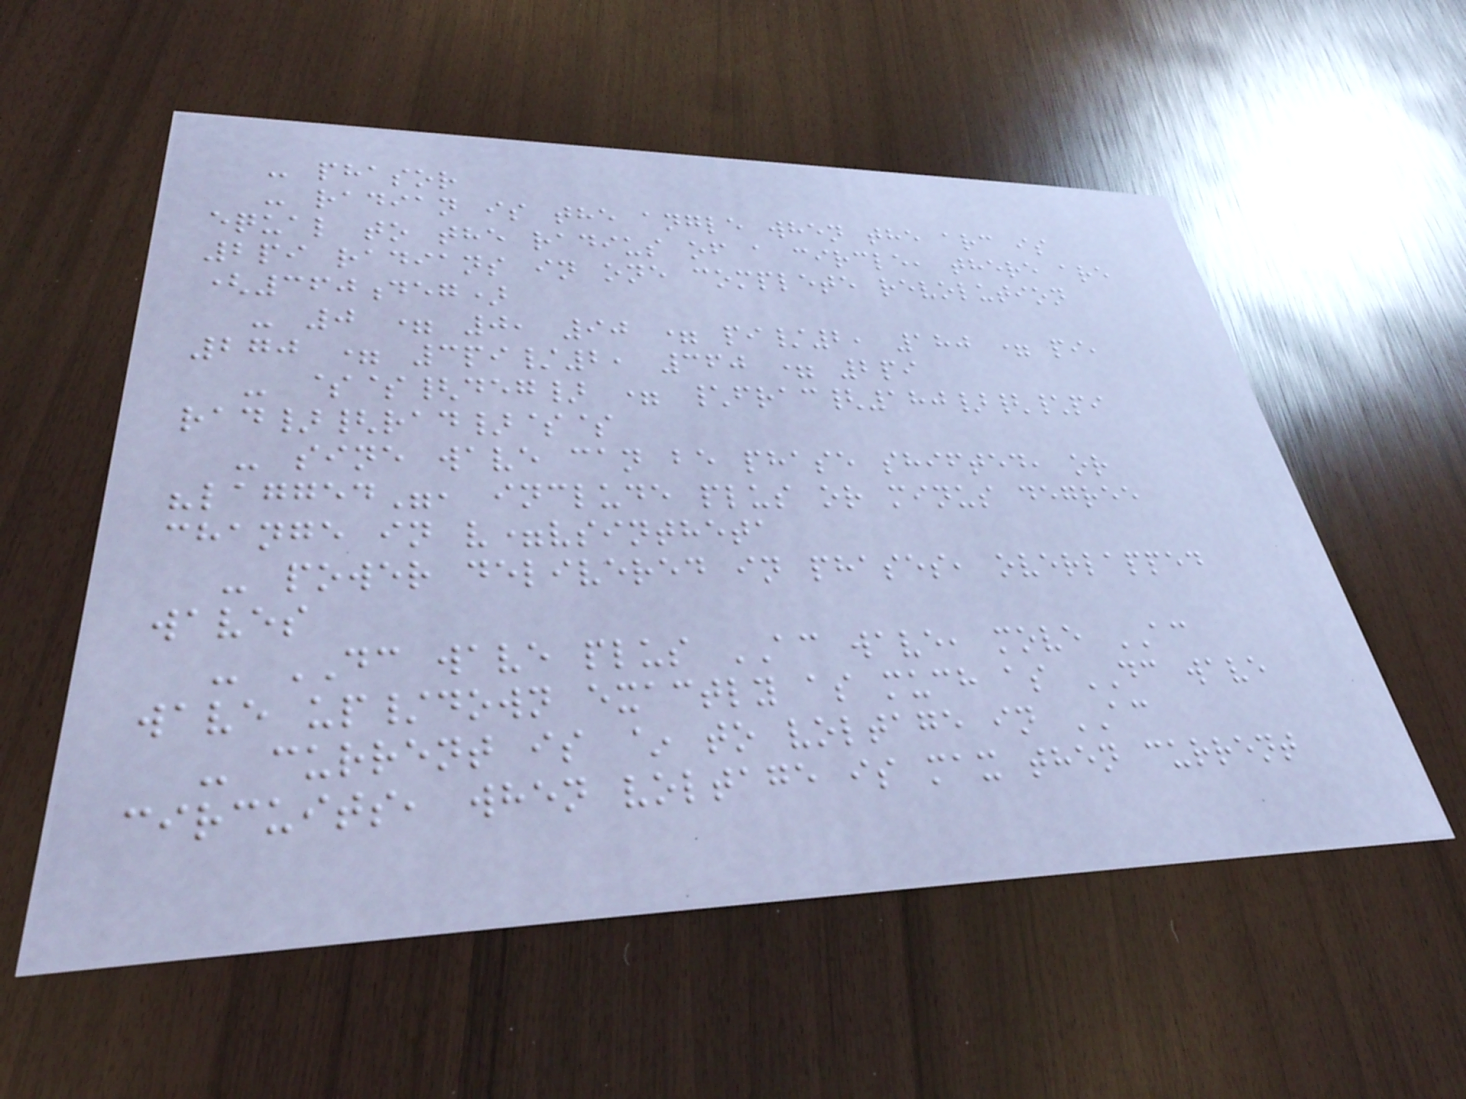- phasor
- radian is the angle when the arc is
equal to the radius of a circle, there are
2pi radians in one complete revolution
(360deg)
- 0 = 0, 90 = pi/2, 180 = pi,
270 = 3pi/2, 360 = 2pi
- $${deg} = \frac{180}{\pi
rad}{rad}$$
- sine wave can be phase shifted, or
"lagged", include plus or minus degree
change in v=vsintheta
- power delivered in phases, overlapped
waves
- DC wave plus AC wave, move AC
wave up/down exactly as much as DC wave
- current is ~ to voltage in AC
circuits, when voltage is max then current
